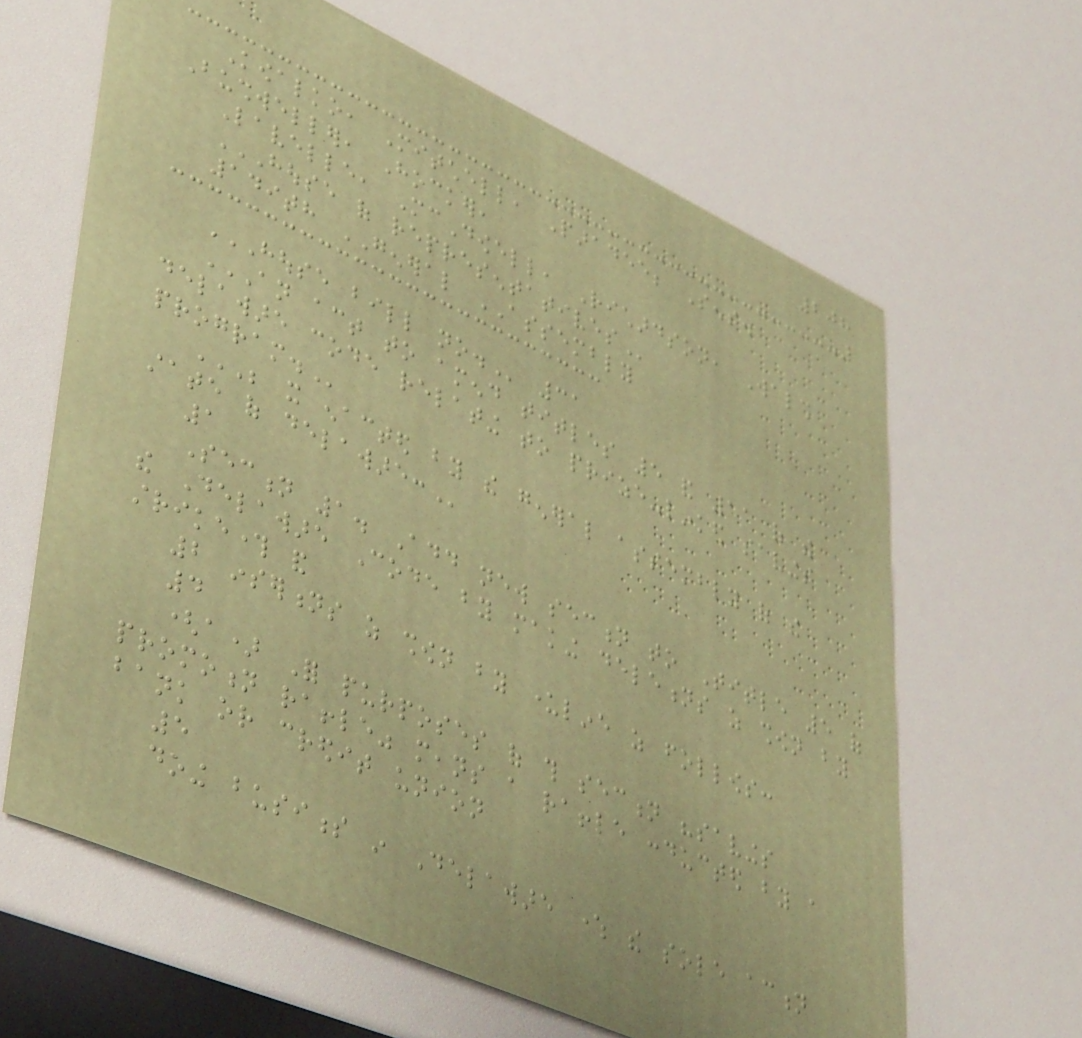208
Kowalko, Mitchell, Paradee; Sens.
Bushweller, Hocker,
Lavelle, McDowell, Richardson, Walsh
HOUSE OF REPRESENTATIVES
149th GENERAL ASSEMBLY
HOUSE BILL NO. 31
AN ACT TO AMEND TITLES 5 AND 11 OF THE
DELAWARE CODE RELATING TO PRIZE-LINKED SAVINGS
PROGRAM.
BE IT ENACTED BY THE GENERAL ASSEMBLY OF THE
STATE OF DELAWARE:
1
Section 1. Add new section to Title 5 of
the Delaware Code by making deletions as shown by
strikethrough and
2 insertions as shown by underline as follows:
4
(a) For purposes of this section "savings
promotion raffle" means a raffle conducted by a
bank or credit union
5
doing business in Delaware where the sole action
